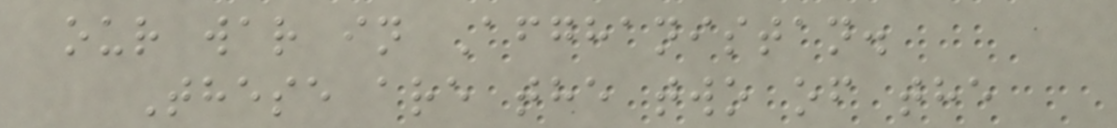our war in Afghanistan.
These are the two of the
